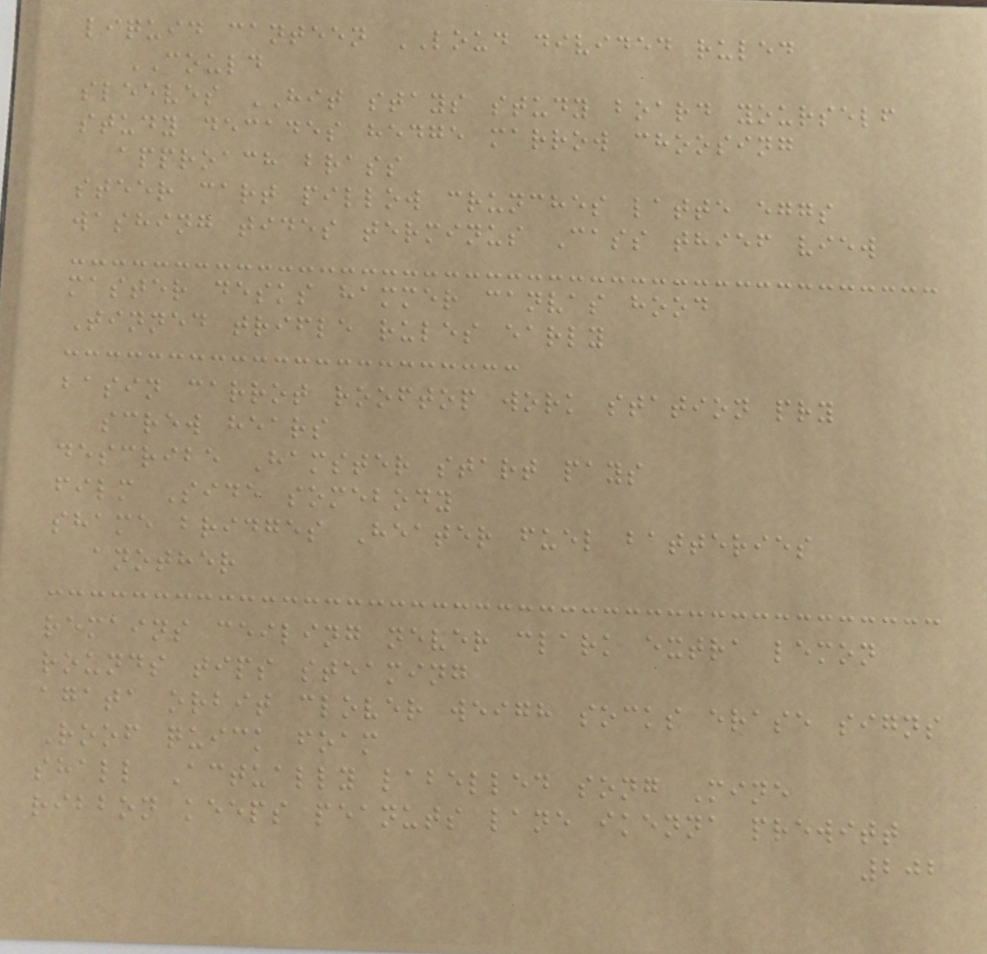liquid canteen LOUD divided ruled
COULD
sleeves HIT stays study board yourself
study decades hedge marrow choosing
approach brass
steer cart pillow crunches latte eggs
washing tides terminus Cass thief view
master desks hammer canvas hood
Tinned trifle rules early
basin carrot rooftop work station pry
screw hears
describe Hamster start pays
film Side somebody
shame bridges Heater fuel batteries
another
remains ceiling never clark extra lemon
rounds tips steaming
agata orbit clover weigh socks erase signs
Roof quick foam
shall Actually labelled song Mine
ribbon keeps peanuts lane ikenna prewitt
202
